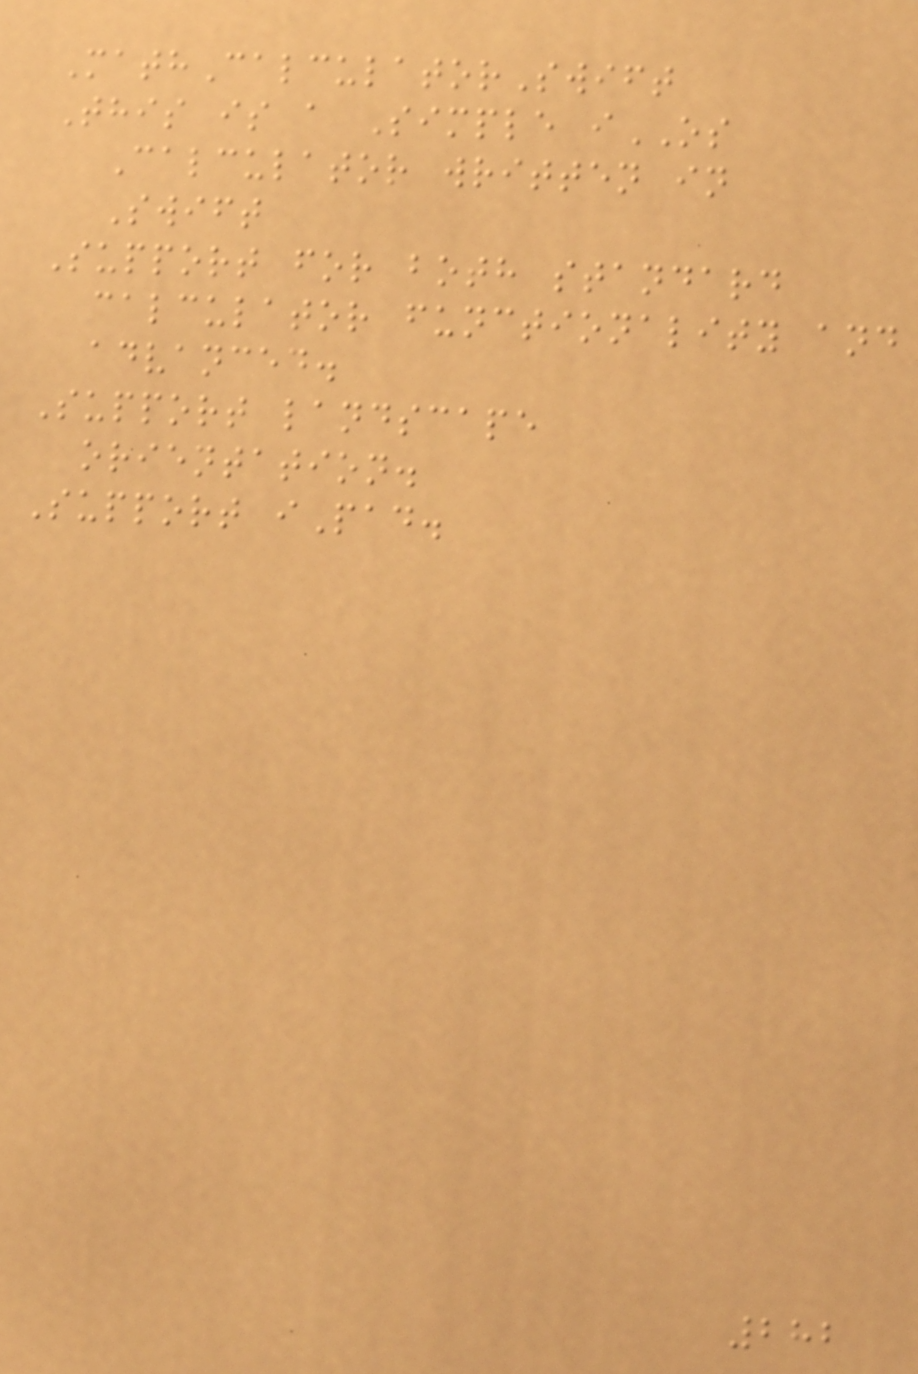MathCalculatorSwift
This is a Simple iOS
Calculator written in
Swift
Support for both standard
calculator functionality and
advanced.
Support landscape
orientation.
Support iPad.
282
